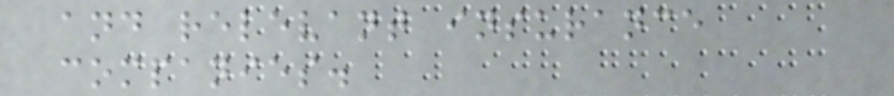and relevant insurance
companies.
